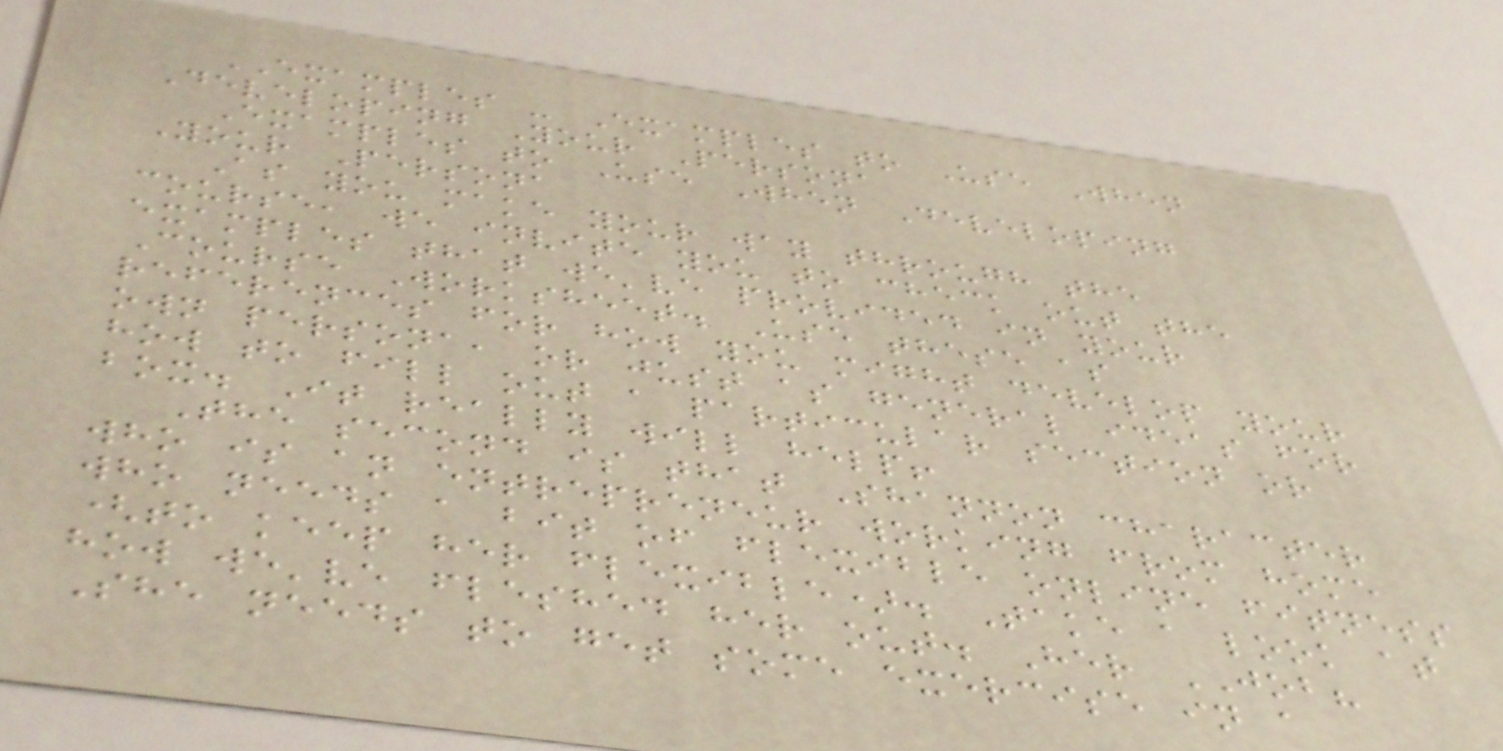EXAMPLES - Examples to Use When
Developing Your Persona
Examples to Use When Developing
Your Persona
As you make your way through the
course, we invite you to check out the
examples that we've provided in your
Course Worksheet. Use these as
references for how you might develop your
own persona, or just as general ideas for
how to fill out a particular section or
box. It really will help!
The second is that Shannon character
who is an entrepreneur working from home
who needs a bit of flexible online fitness
(to keep her flexible). Take a look at
how we've fleshed her out. Her JOB?
She needs to get some exercise in a
